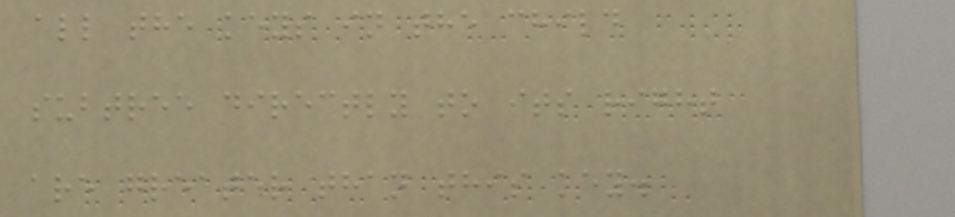all the keys in the child
subtree directly to its right
are greater than this key.
